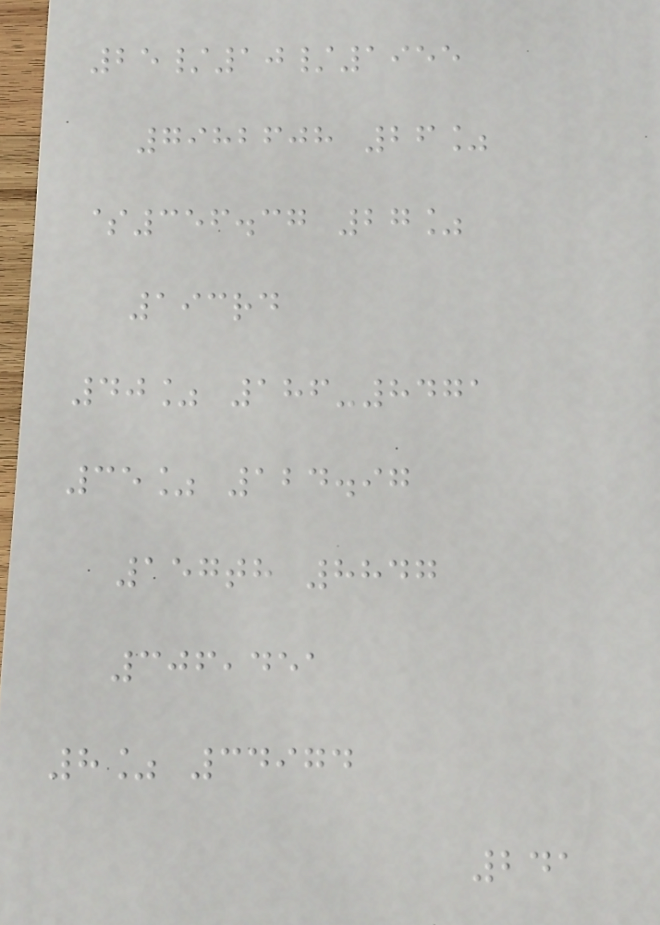25/10/1955
7982608 26%
$356.37 27%
193rd
40% 186-8471
35% 124.97
157th 8847
306,451
8% 34974
241
